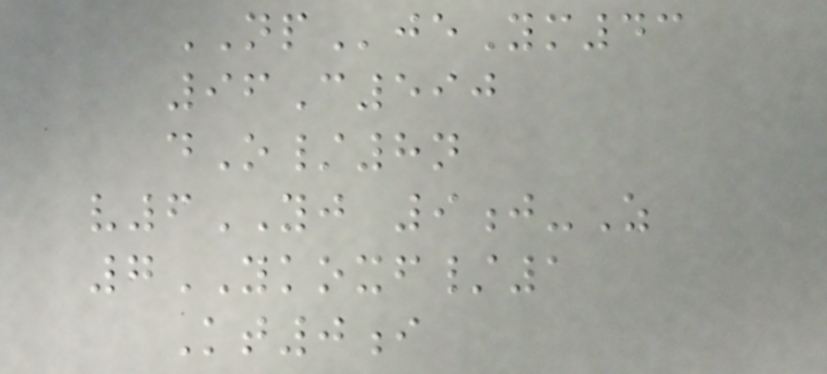NPjeYm43
96C590
dO/8n
v6YJ 9j-Z
7YKOXF/1
Kt0i
